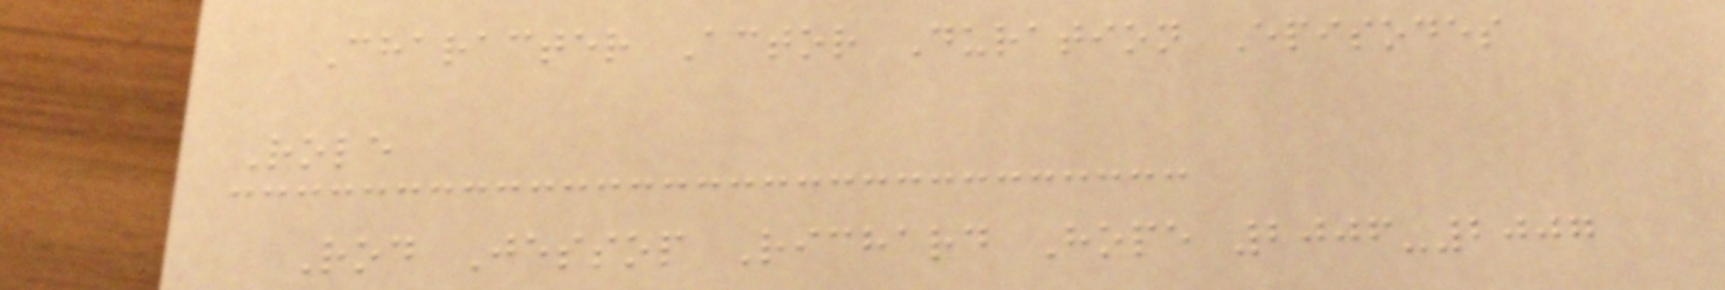Character Actor Duration Episodes
Role
Rod Jessop Richard Hope 2006-2007
